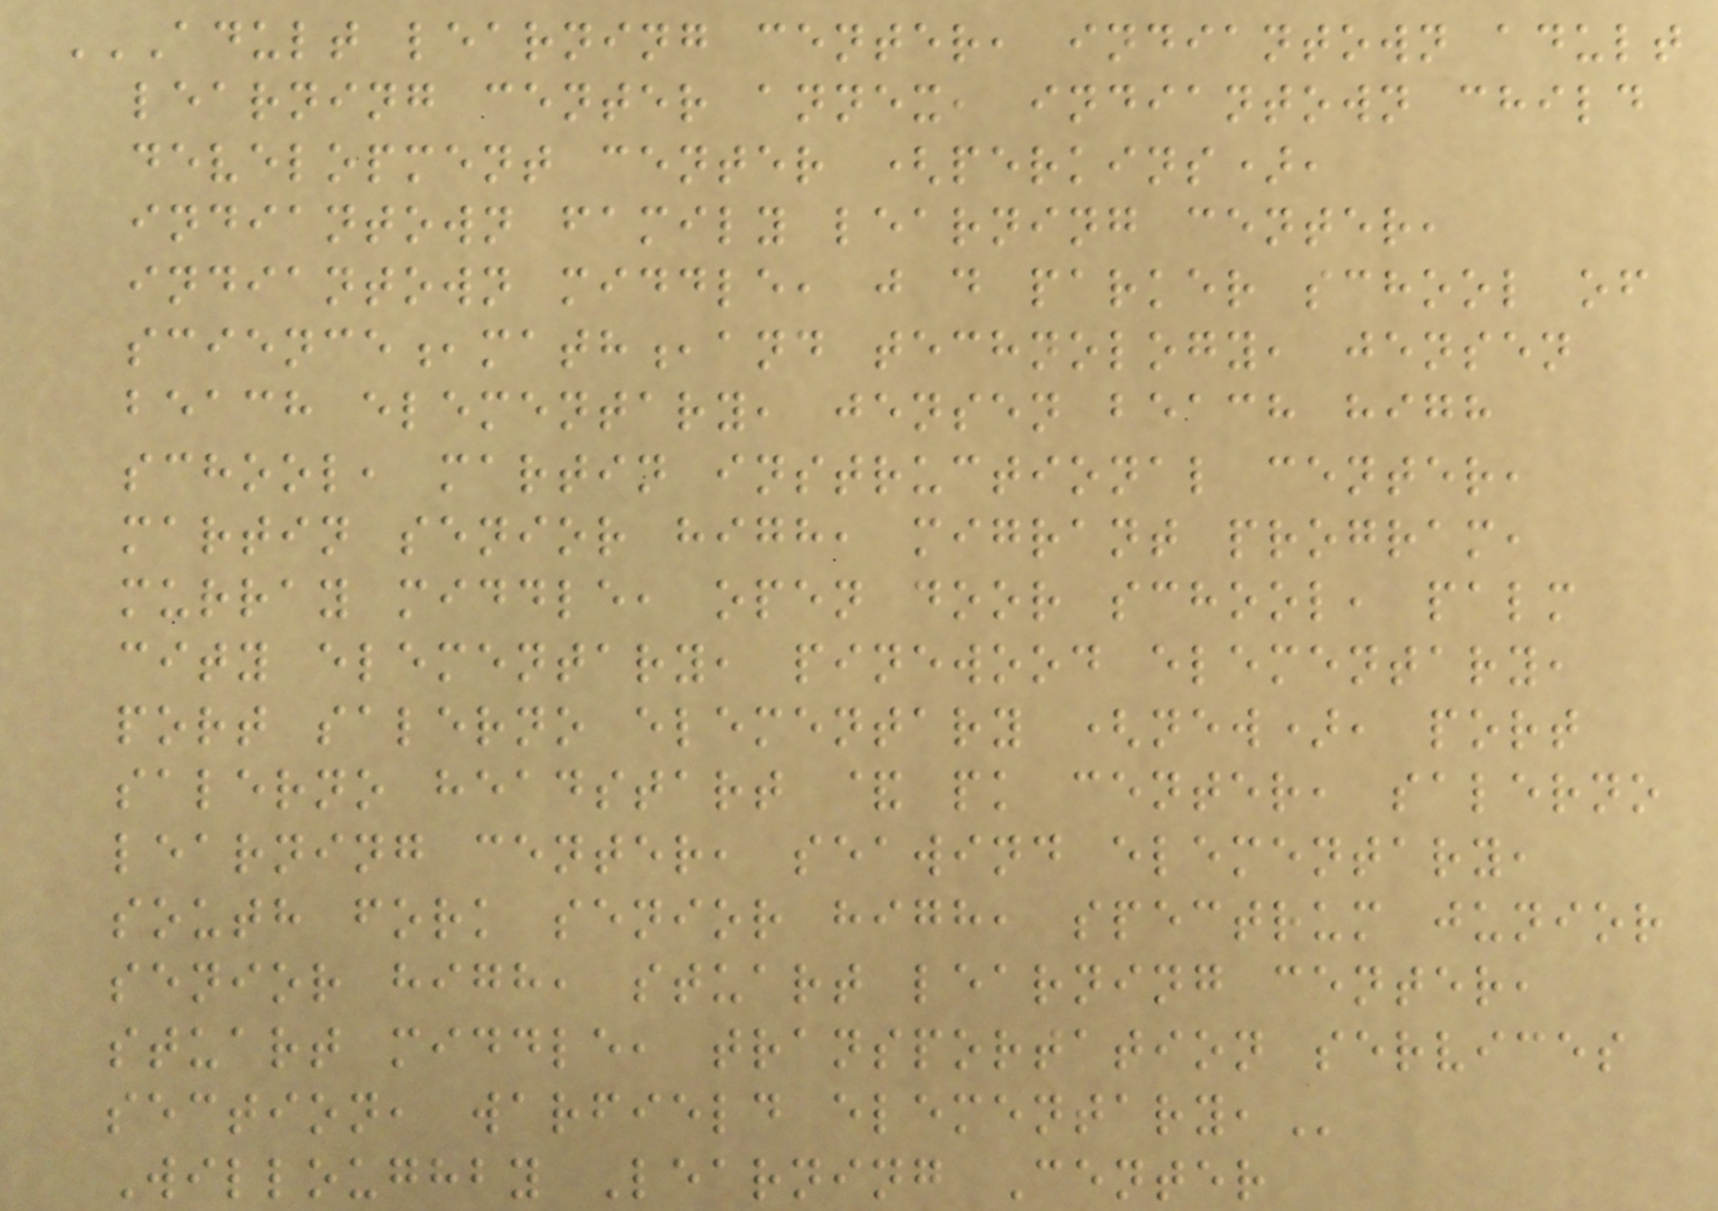ADULT LEARNING CENTER, INDIANTOWN ADULT
LEARNING CENTER ANNEX, INDIANTOWN CHILD
DEVELOPMENT CENTER (PERKINS),
INDIANTOWN FAMILY LEARNING CENTER,
INDIANTOWN MIDDLE, J D PARKER SCHOOL OF
SCIENCE,MATH,AND TECHNOLOGY, JENSEN
BEACH ELEMENTARY, JENSEN BEACH HIGH
SCHOOL, MARTIN INSTRUCTIONAL CENTER,
MARTIN SENIOR HIGH, MIGRANT PROGRAM,
MURRAY MIDDLE, OPEN DOOR SCHOOL, PALM
CITY ELEMENTARY, PINEWOOD ELEMENTARY,
PORT SALERNO ELEMENTARY (NEW), PORT
SALERNO HEADSTART & PK CENTER, SALERNO
LEARNING CENTER, SEAWIND ELEMENTARY,
SOUTH FORK SENIOR HIGH, SPECTRUM JUNIOR
SENIOR HIGH, STUART LEARNING CENTER,
STUART MIDDLE, TRANSPORTATION SERVICES
SECTION, WARFIELD ELEMENTARY,
Willoughby Learning Center
